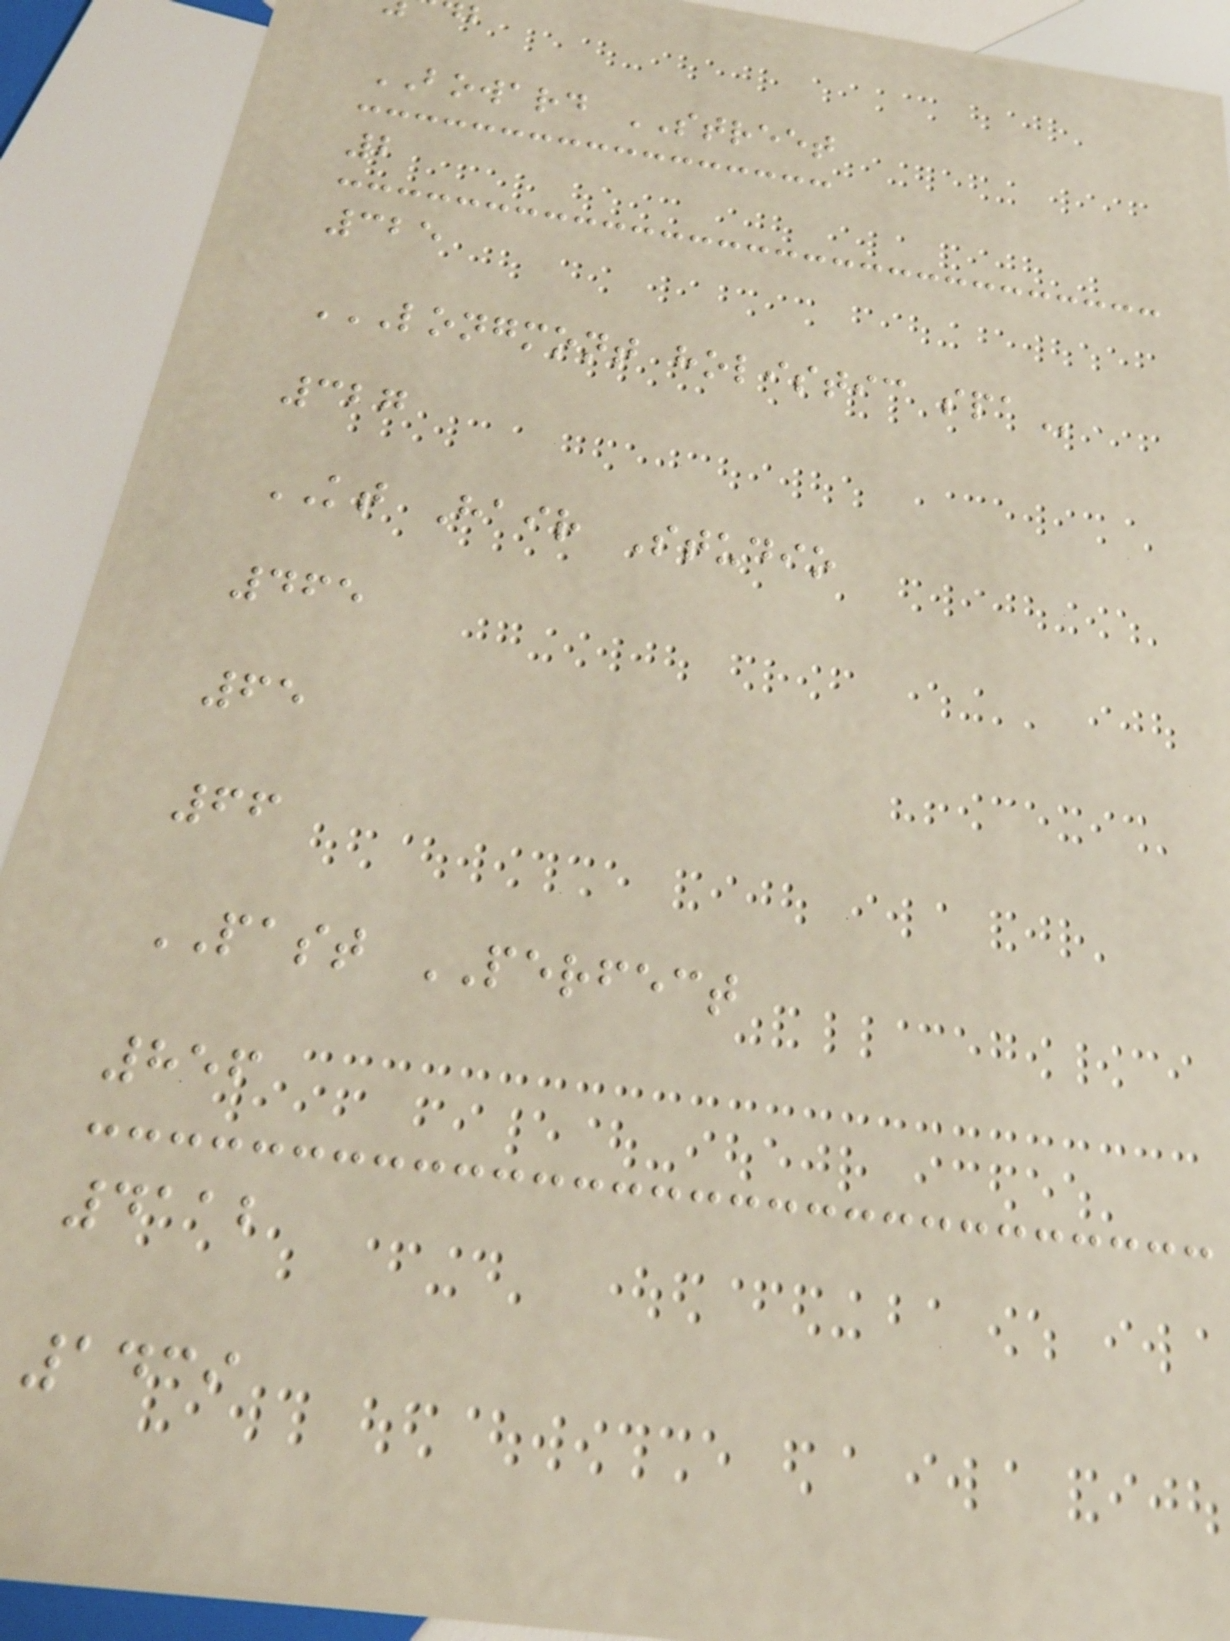BOWARD STREET
2
325
LONGMONT HOLISTIC SPA
327
KT Hair Studio
465
65
66
PAST PERFECT
856
4112
1439
